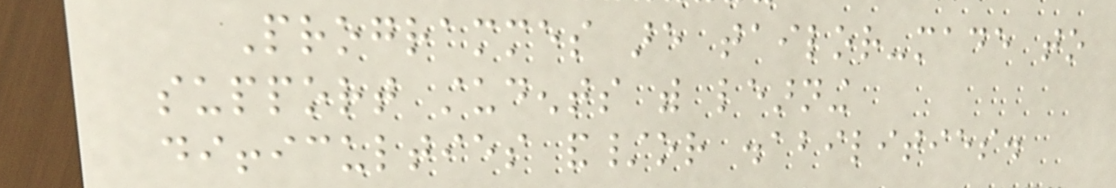Programmes are tailor-made to
support students with learning
difficulties and/or disabilities.
